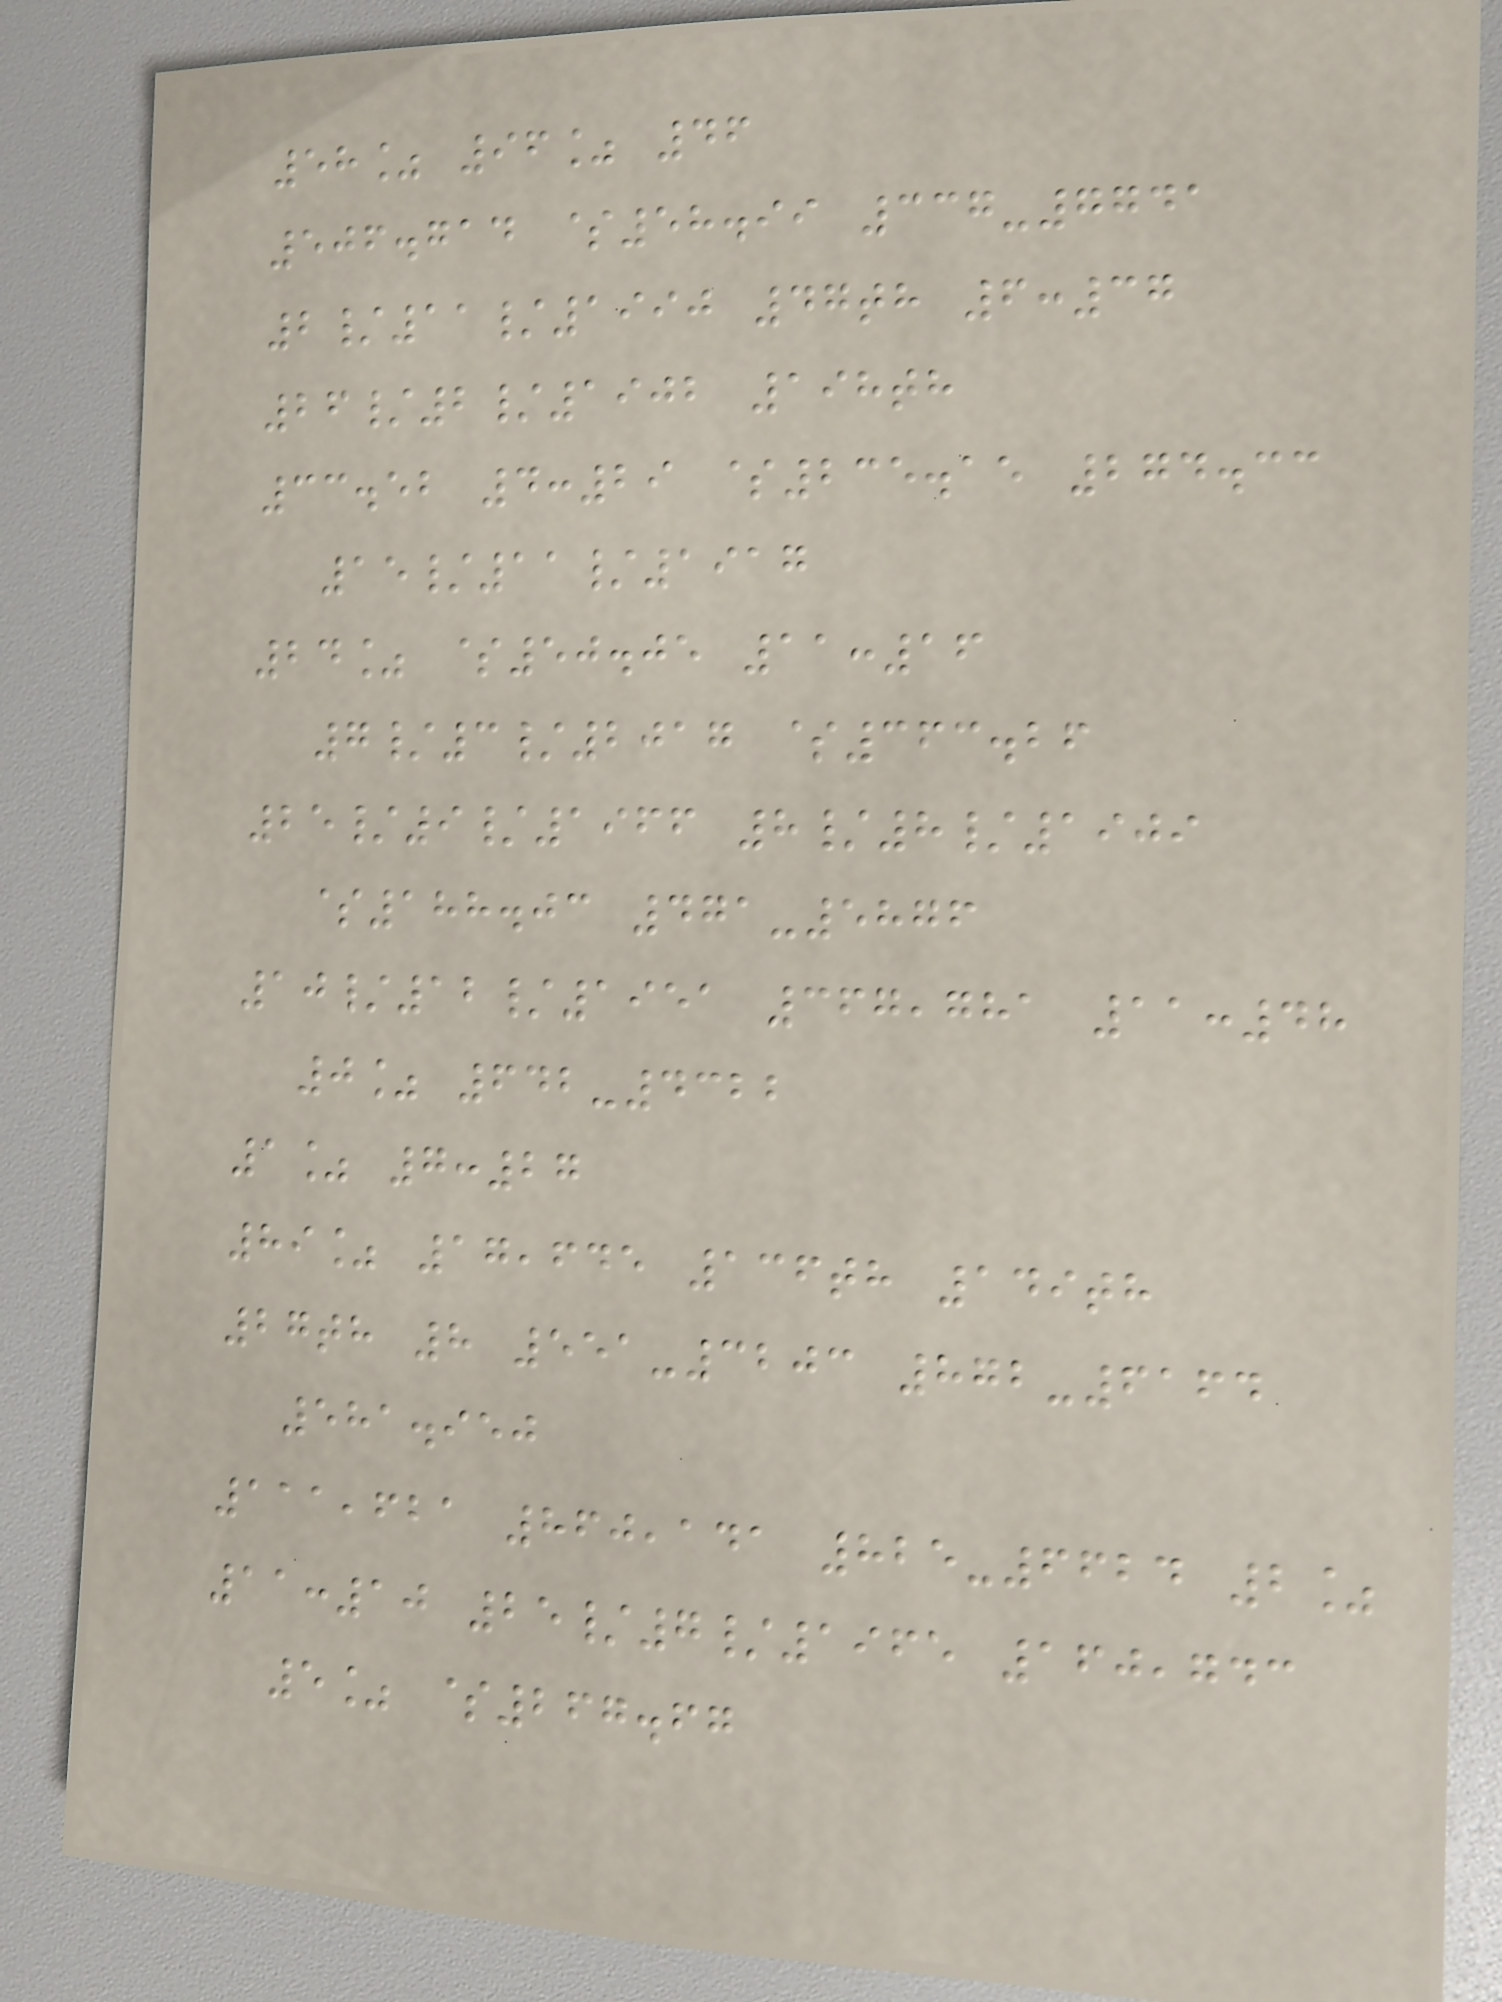58% 96% 46
506.714 $58.99 337-7741
2/11/1990 47th 6:37
26/2/1902 198th
33.52 4:29 $235.15 274.33
15/11/1917
24% $50.05 11:16
7/3/2017 $363.26
25/9/1966 8/8/1909
$188.03 471-5876
10/12/1951 367,781 11:48
0% 642-4322
1% 7:27
89% 17,645 136th 149th
27th 8 551-3203 872-6164
581.950
111,621 860,141 825-6624 2%
11:10 25/7/1965 160,743
5% $267.67
